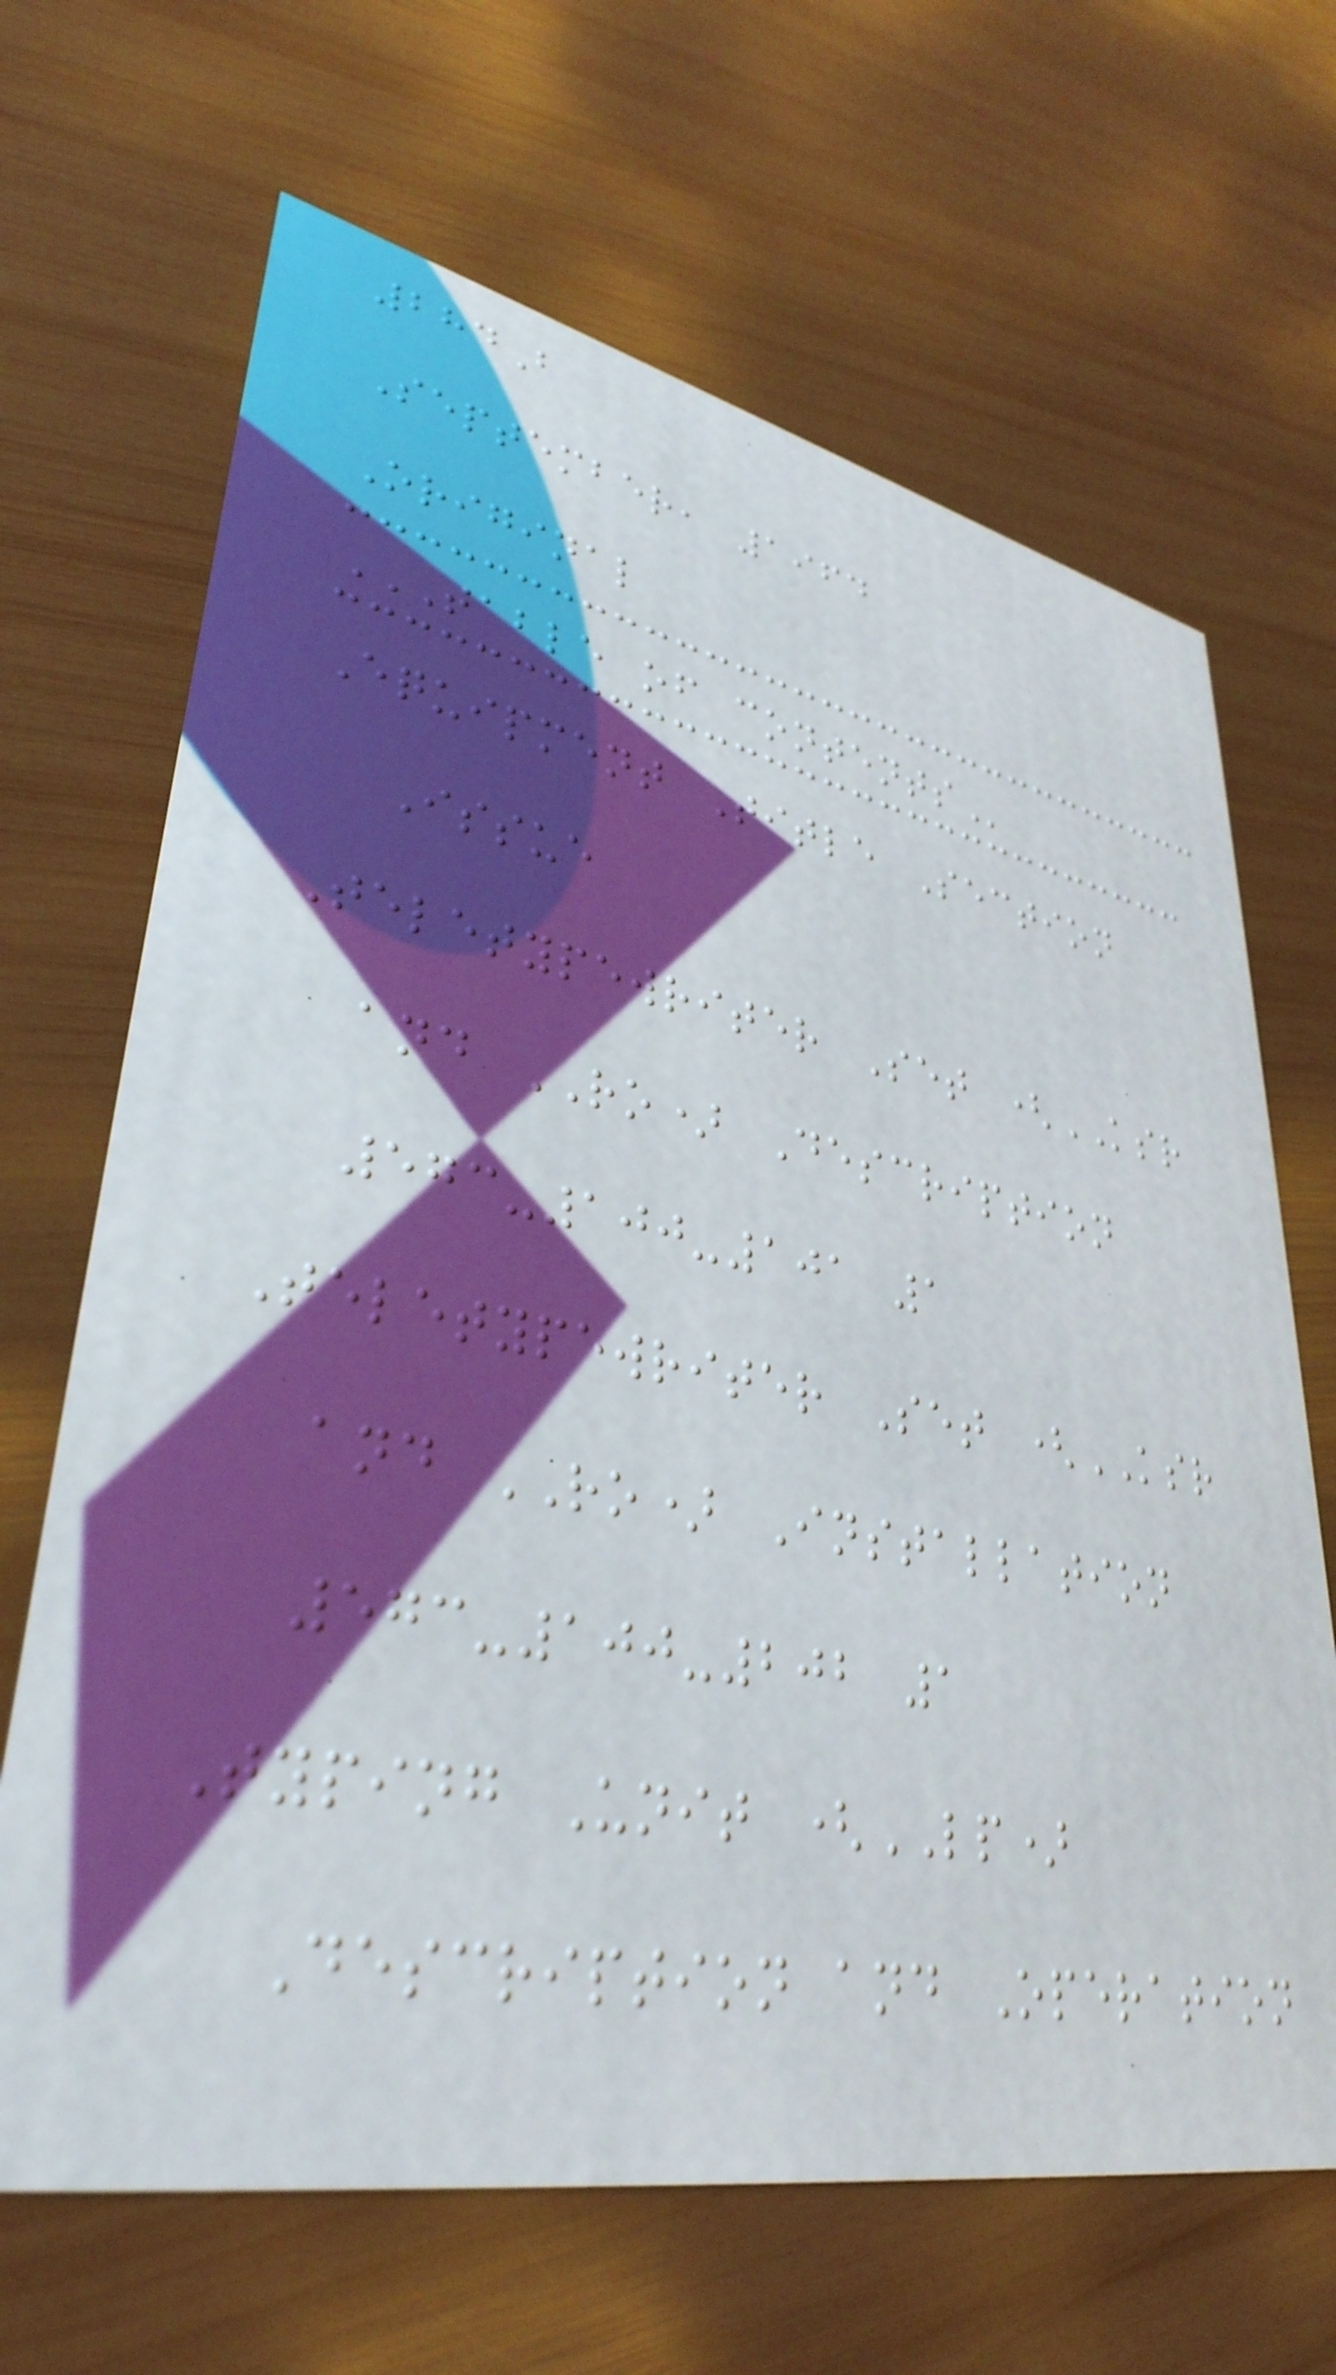284B
September, 1964
Original
TABLE OF CONTENTS
Equipment Title Section
Issue
Teletypewriter Set (KSR
and RO) Description
573-100-101 1
Teletypewriter Set (KSR
and RO) Installation
573-100-202 1
Typing Unit (LP)
Description and Operation
